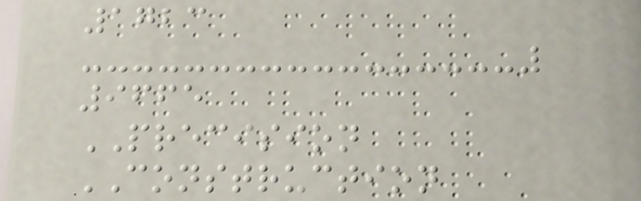1723
9665
PRECISION
CONSTRUCTION
